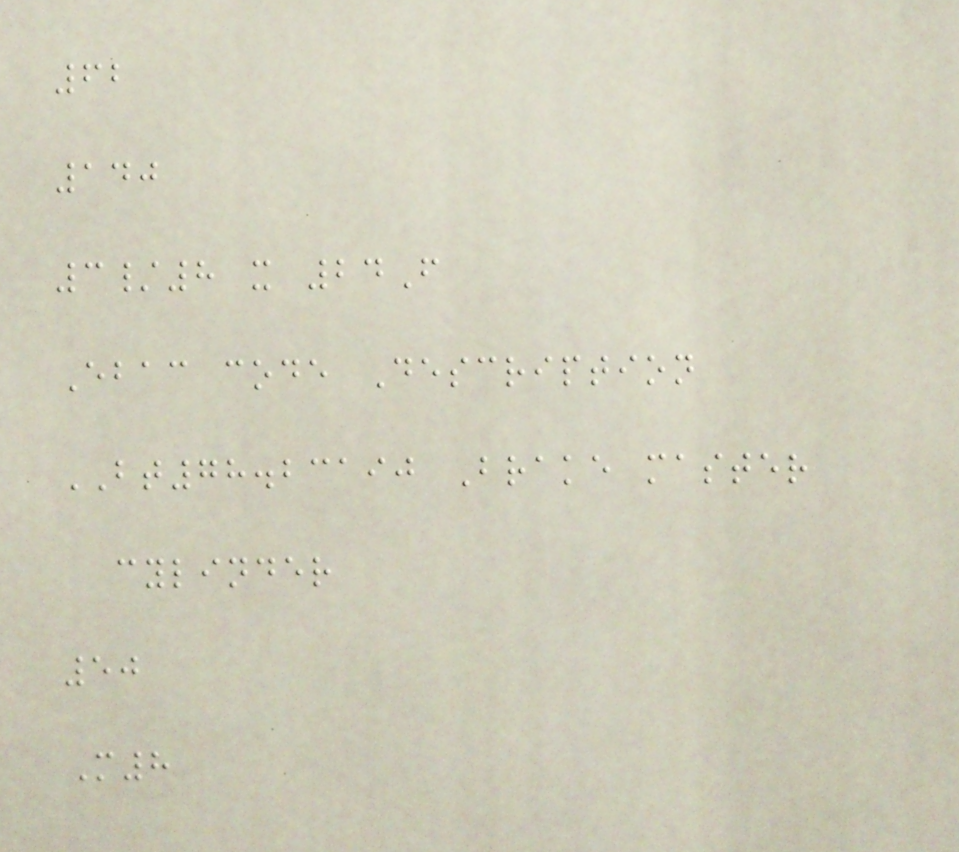62
140
3/8 x 24F
Ebac code Description
BT78.23190 Brake master
cylinder
50
M8
